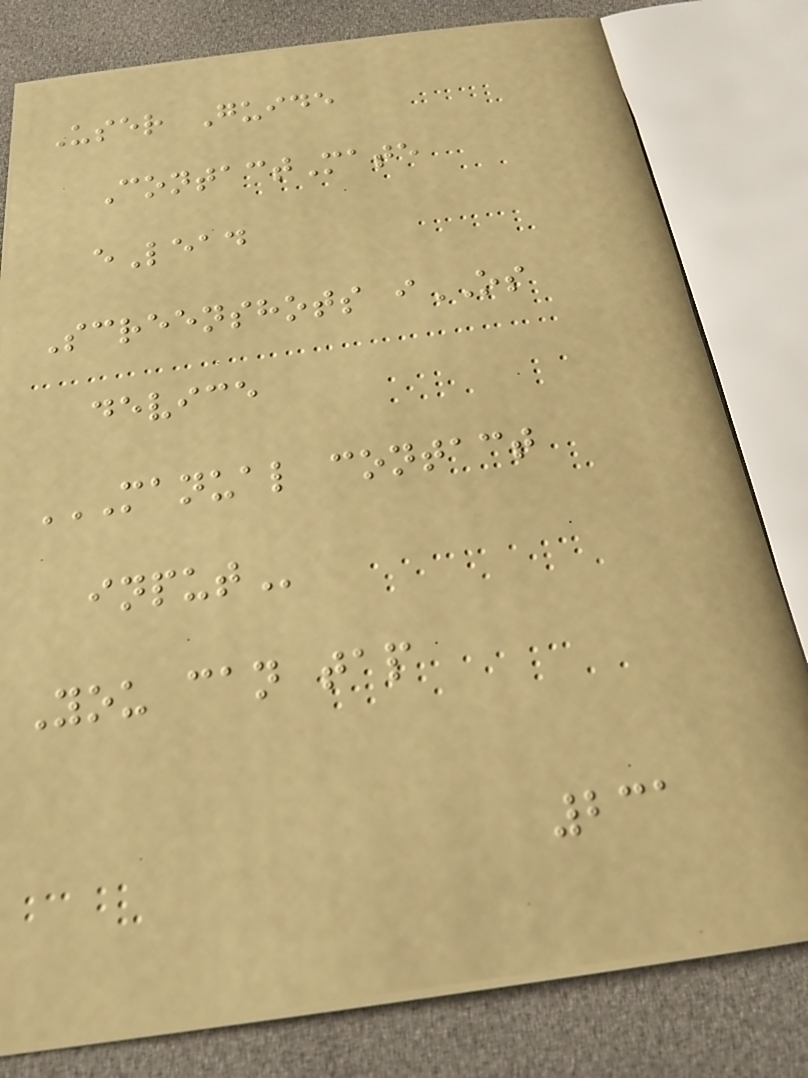User Guide
ContactMate
eLead
Screenshots iOS
device
MANUAL CONTACT
INPUT
You can tap
231
